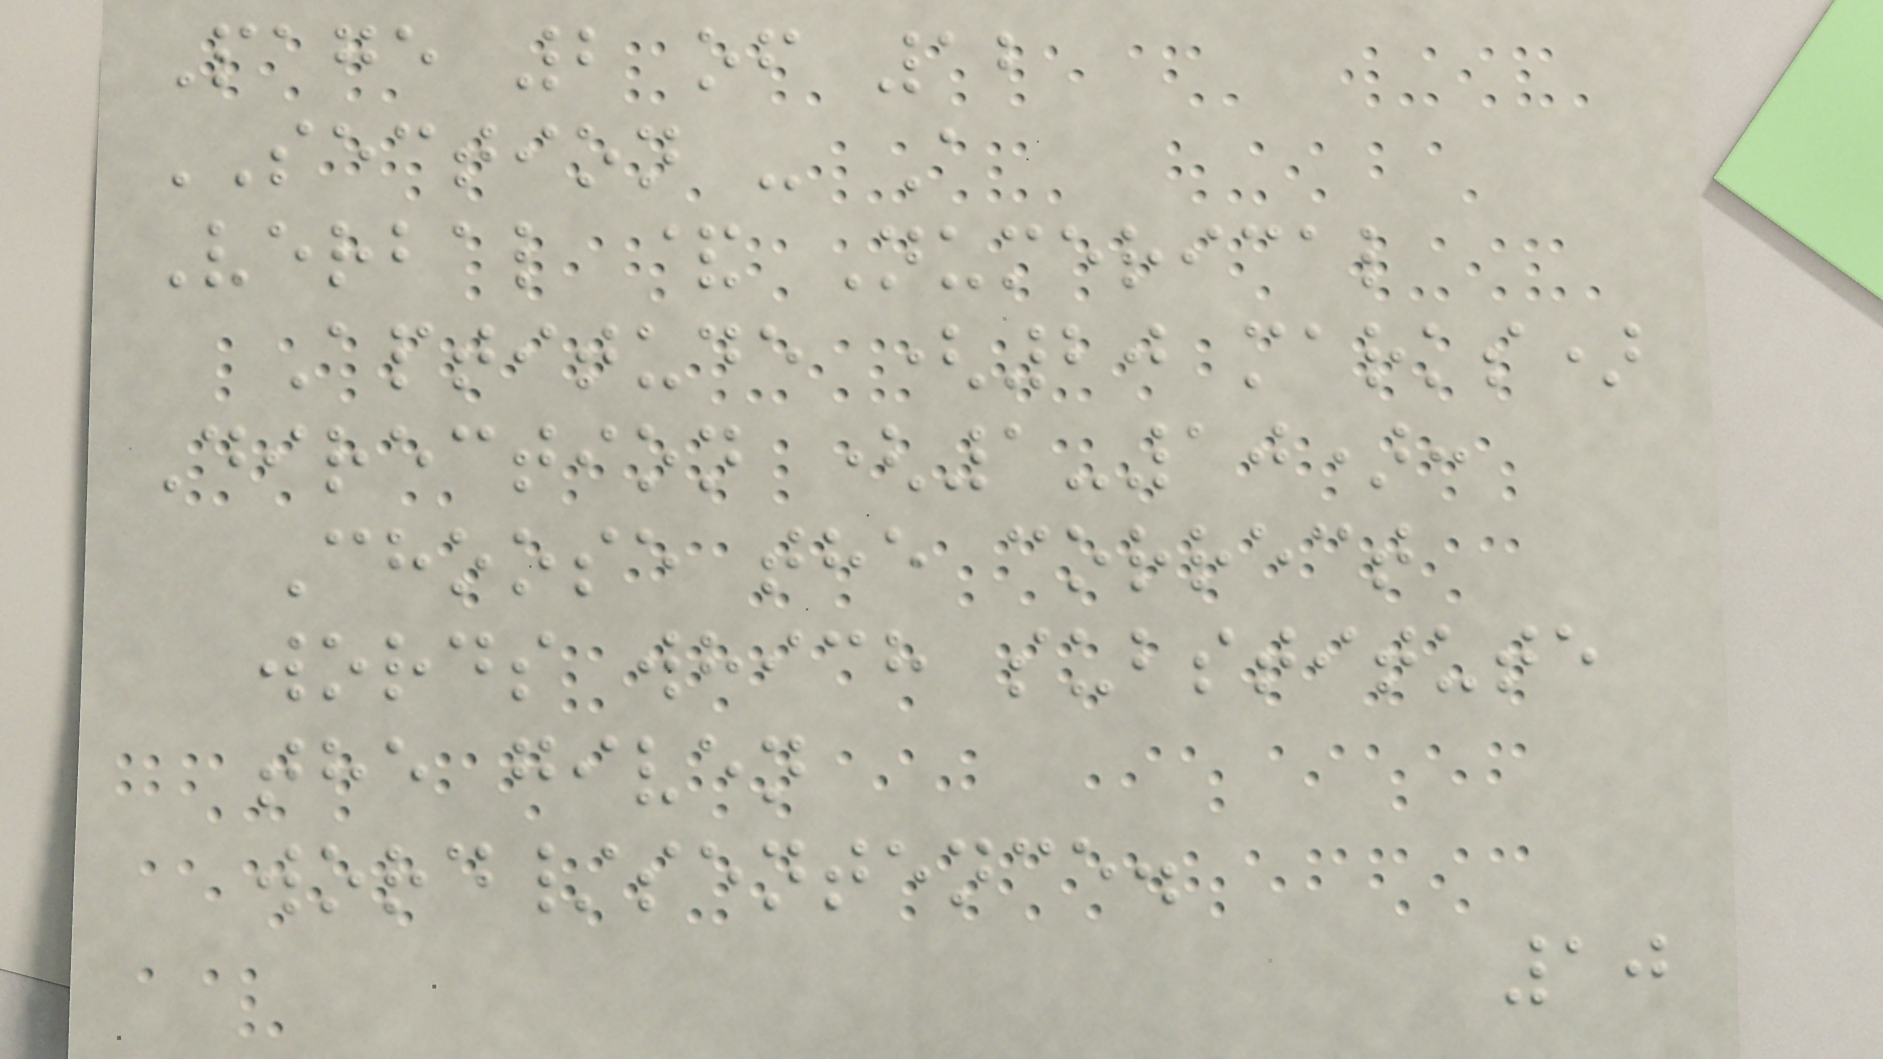Page 2 of 12
SECTION - A
Verbal & Numerical
Aptitude (20 marks)
Direction (1-10):
Choose the correct
words which substitute
the given
word/sentence.
10
